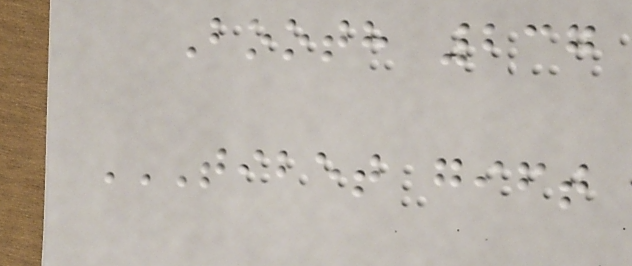Booth 237
TIBET GIFT
